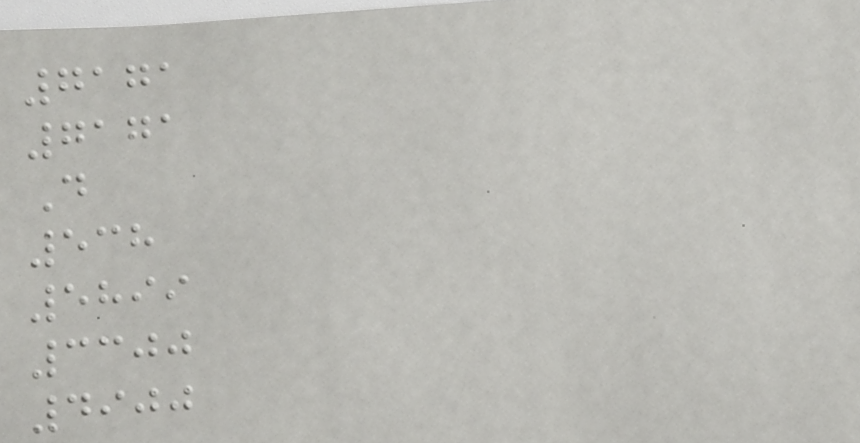7171
7171
D
538
5899
3300
4900
